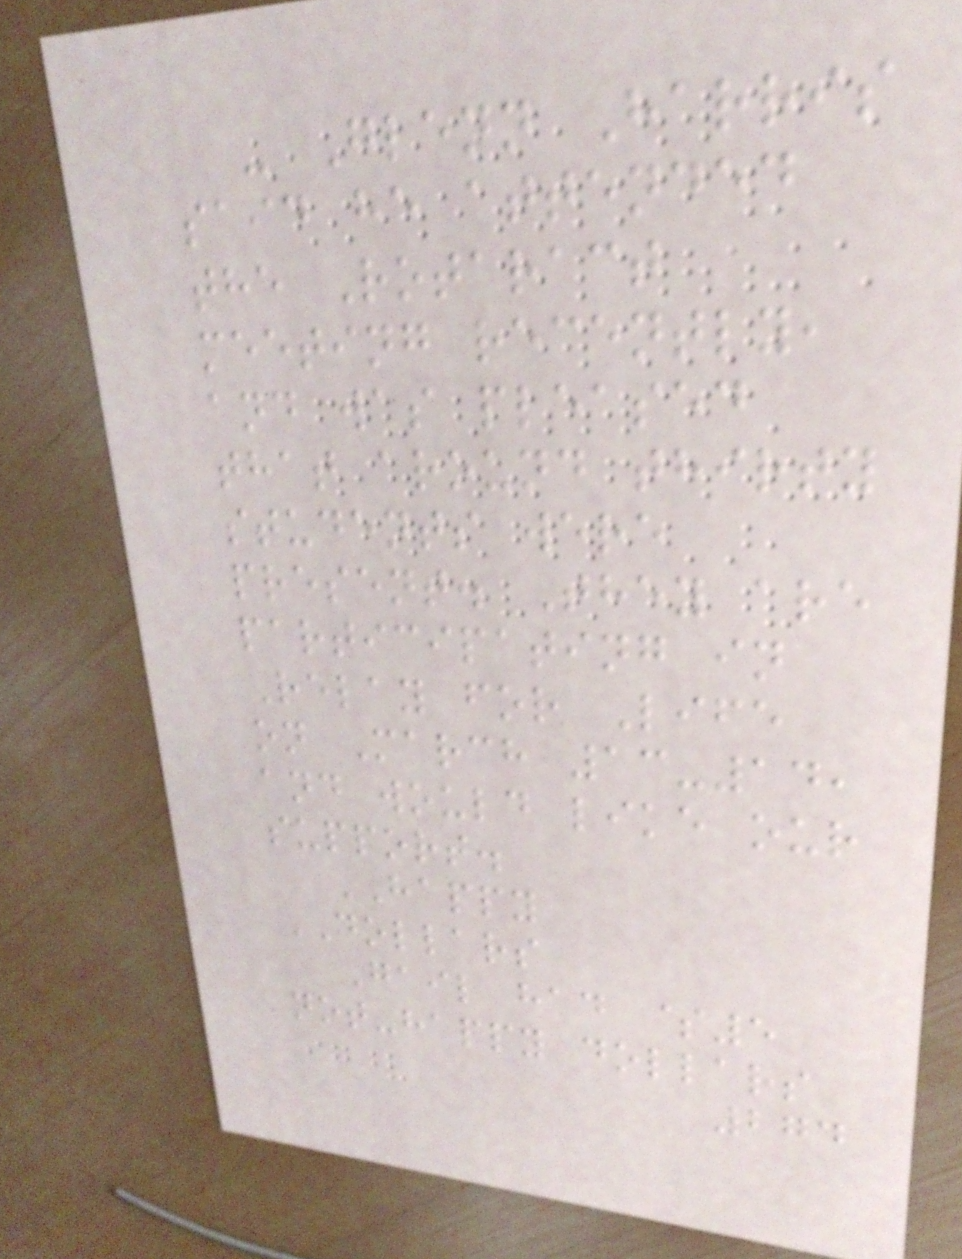- Glenn Harris
said he attended
the Rotaract
meeting recently,
and was pleased
that around thirty
students were
present. They are
participating in
Relay for Life
on March 13-14,
and would like our
support.
HAPPY
DOLLARS
Gail had $5
not-happy dollars
274
